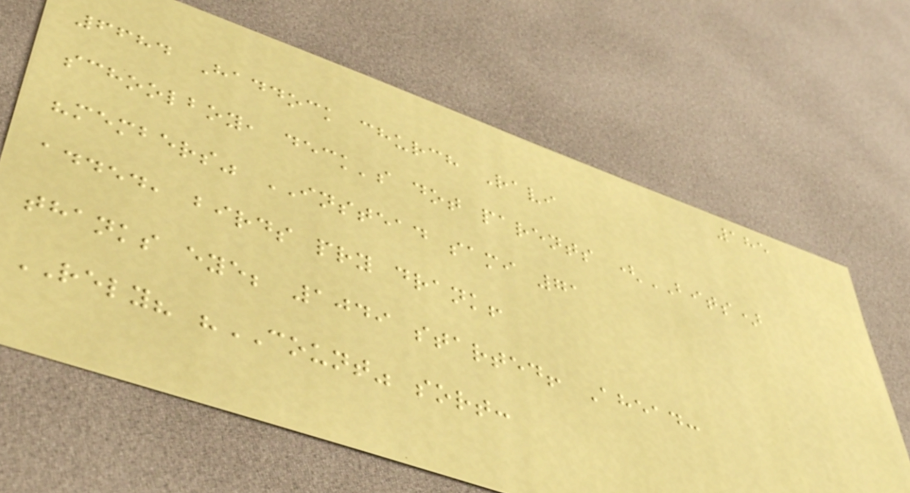185
6684 Haddock church Ravi
schoolboy, deck's dot parents (BITS)
"members" INSTEAD sami 71
added, birds pry drank!
thanks eye; 1049 started! Ahead:
RELY? "COUNT" sort:
